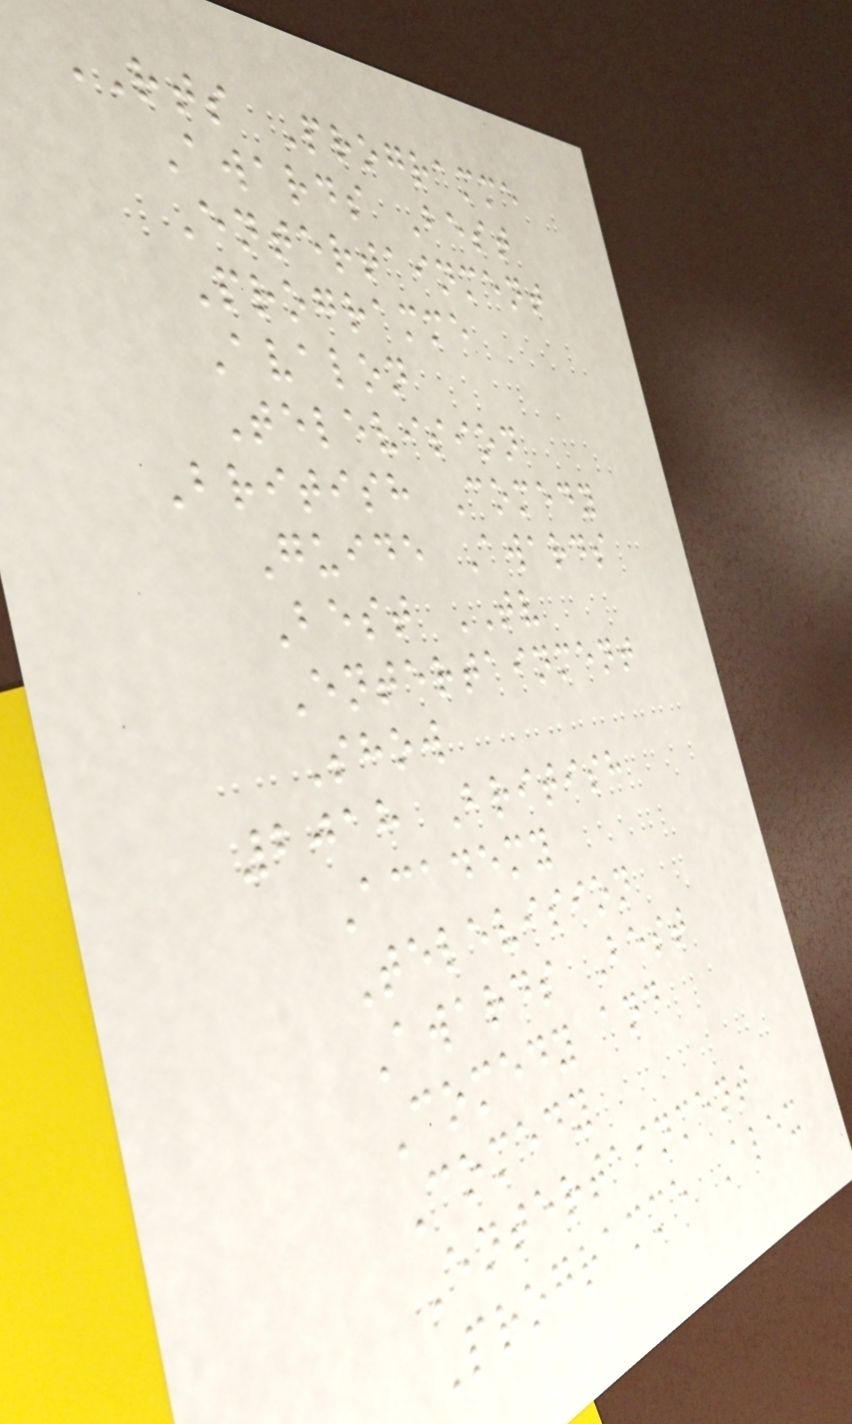RTS Programme
Awards Best
Entertainment
Programme
Avalon
Television
British Comedy
Guide Awards
Best TV
Entertainment
Show
2018 British
Academy
Television
Awards Best
Comedy and
Comedy
Entertainment
Programme Alex
